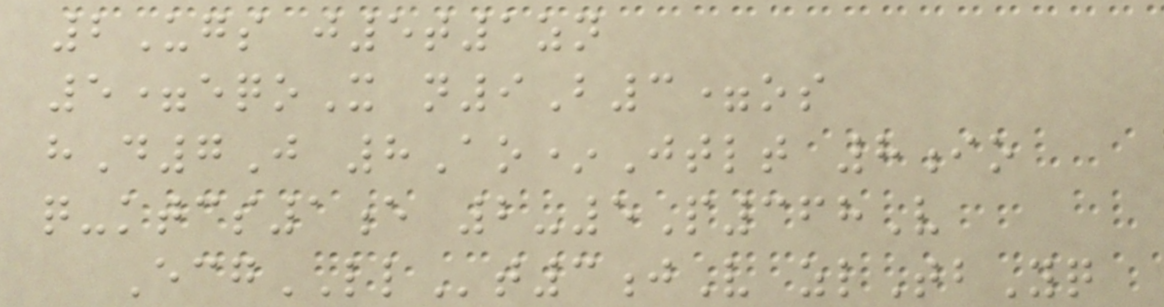2Ugs j5t1zn
5=eqoX n9B3=os
hD7J 8Ao*Jtlt 8io
q-ktcs1e 2-5P368V
EcgLLt3jV zlTbYq
